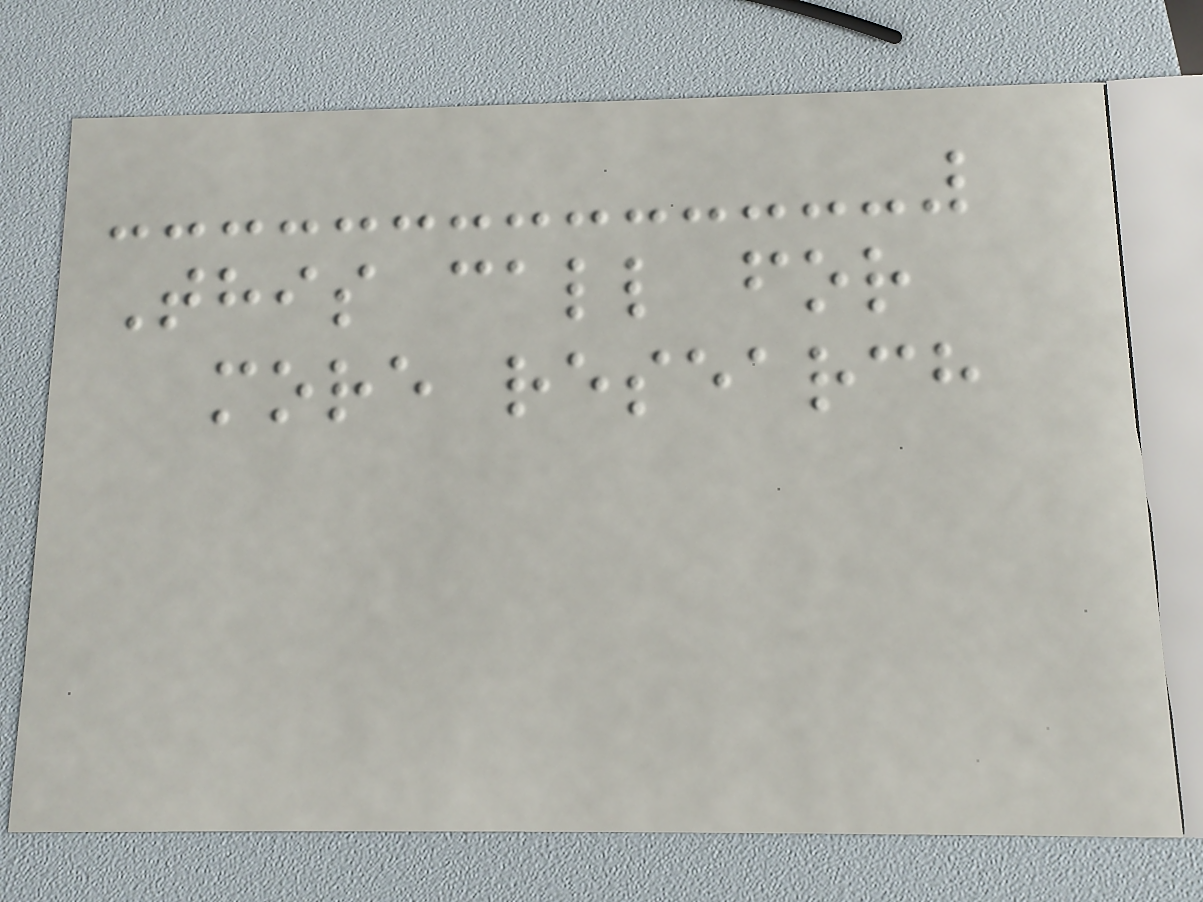This call for
more research
